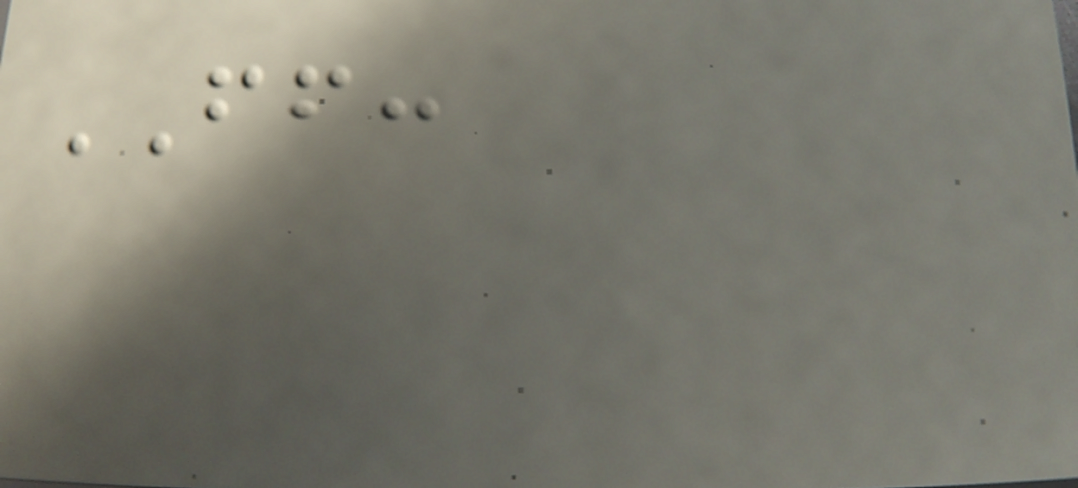FF:
